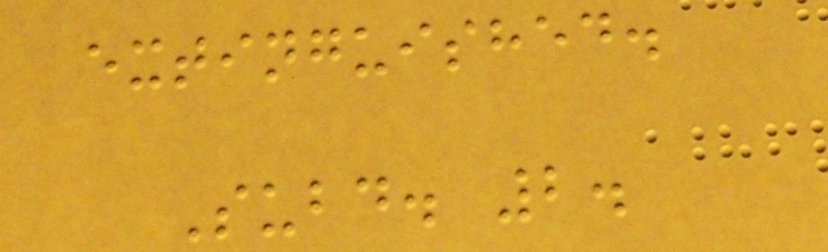extinguished.
Subd. 2.
